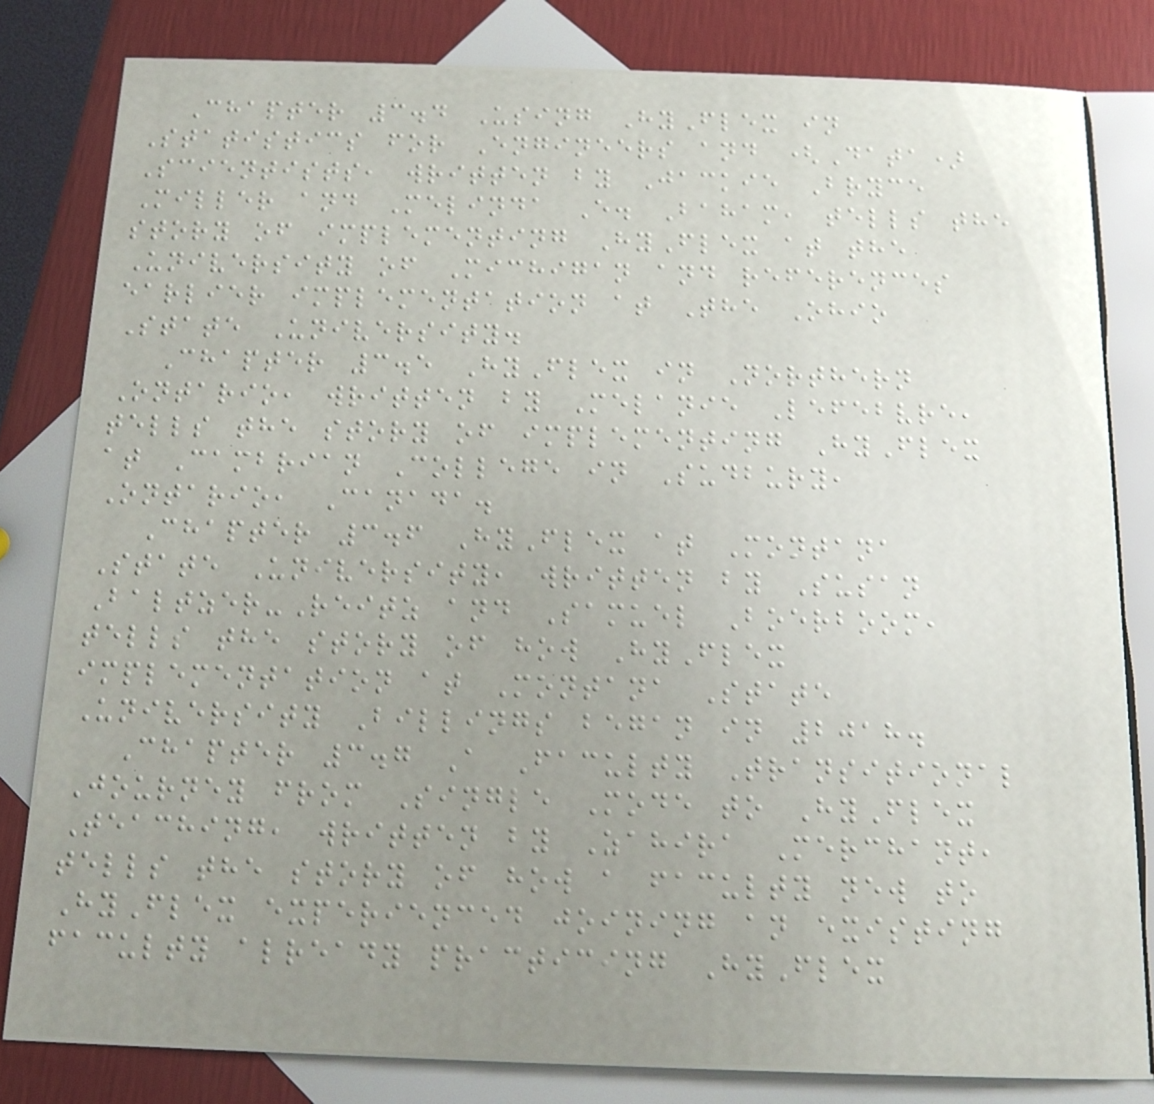Chapter 3.4 Using HyFlex in
Statistics for Engineers and (Data)
Scientists, written by Jackie Bryce
Miller and Melinda E. Baham, tells the
story of implementing HyFlex at the
University of Michigan and references
earlier implementation at The Ohio
State University.
Chapter 3.5 HyFlex in Northern
Ontario, written by Melanie Lefebvre,
tells the story of implementing HyFlex
at Cambrian College in Sudbury,
Ontario, Canada.
Chapter 3.6 HyFlex at Montana
State University, written by Susan
Baltzer-Reitz and Samuel Boerboom,
tells the story of how HyFlex
implementation at Montana State
University Billings began in 2018.
Chapter 3.7 A Faculty Transitional
Journey from Single Mode to HyFlex
Teaching, written by Zahira Merchant,
tells the story of how a faculty new to
HyFlex experienced joining an existing
faculty already practicing HyFlex
